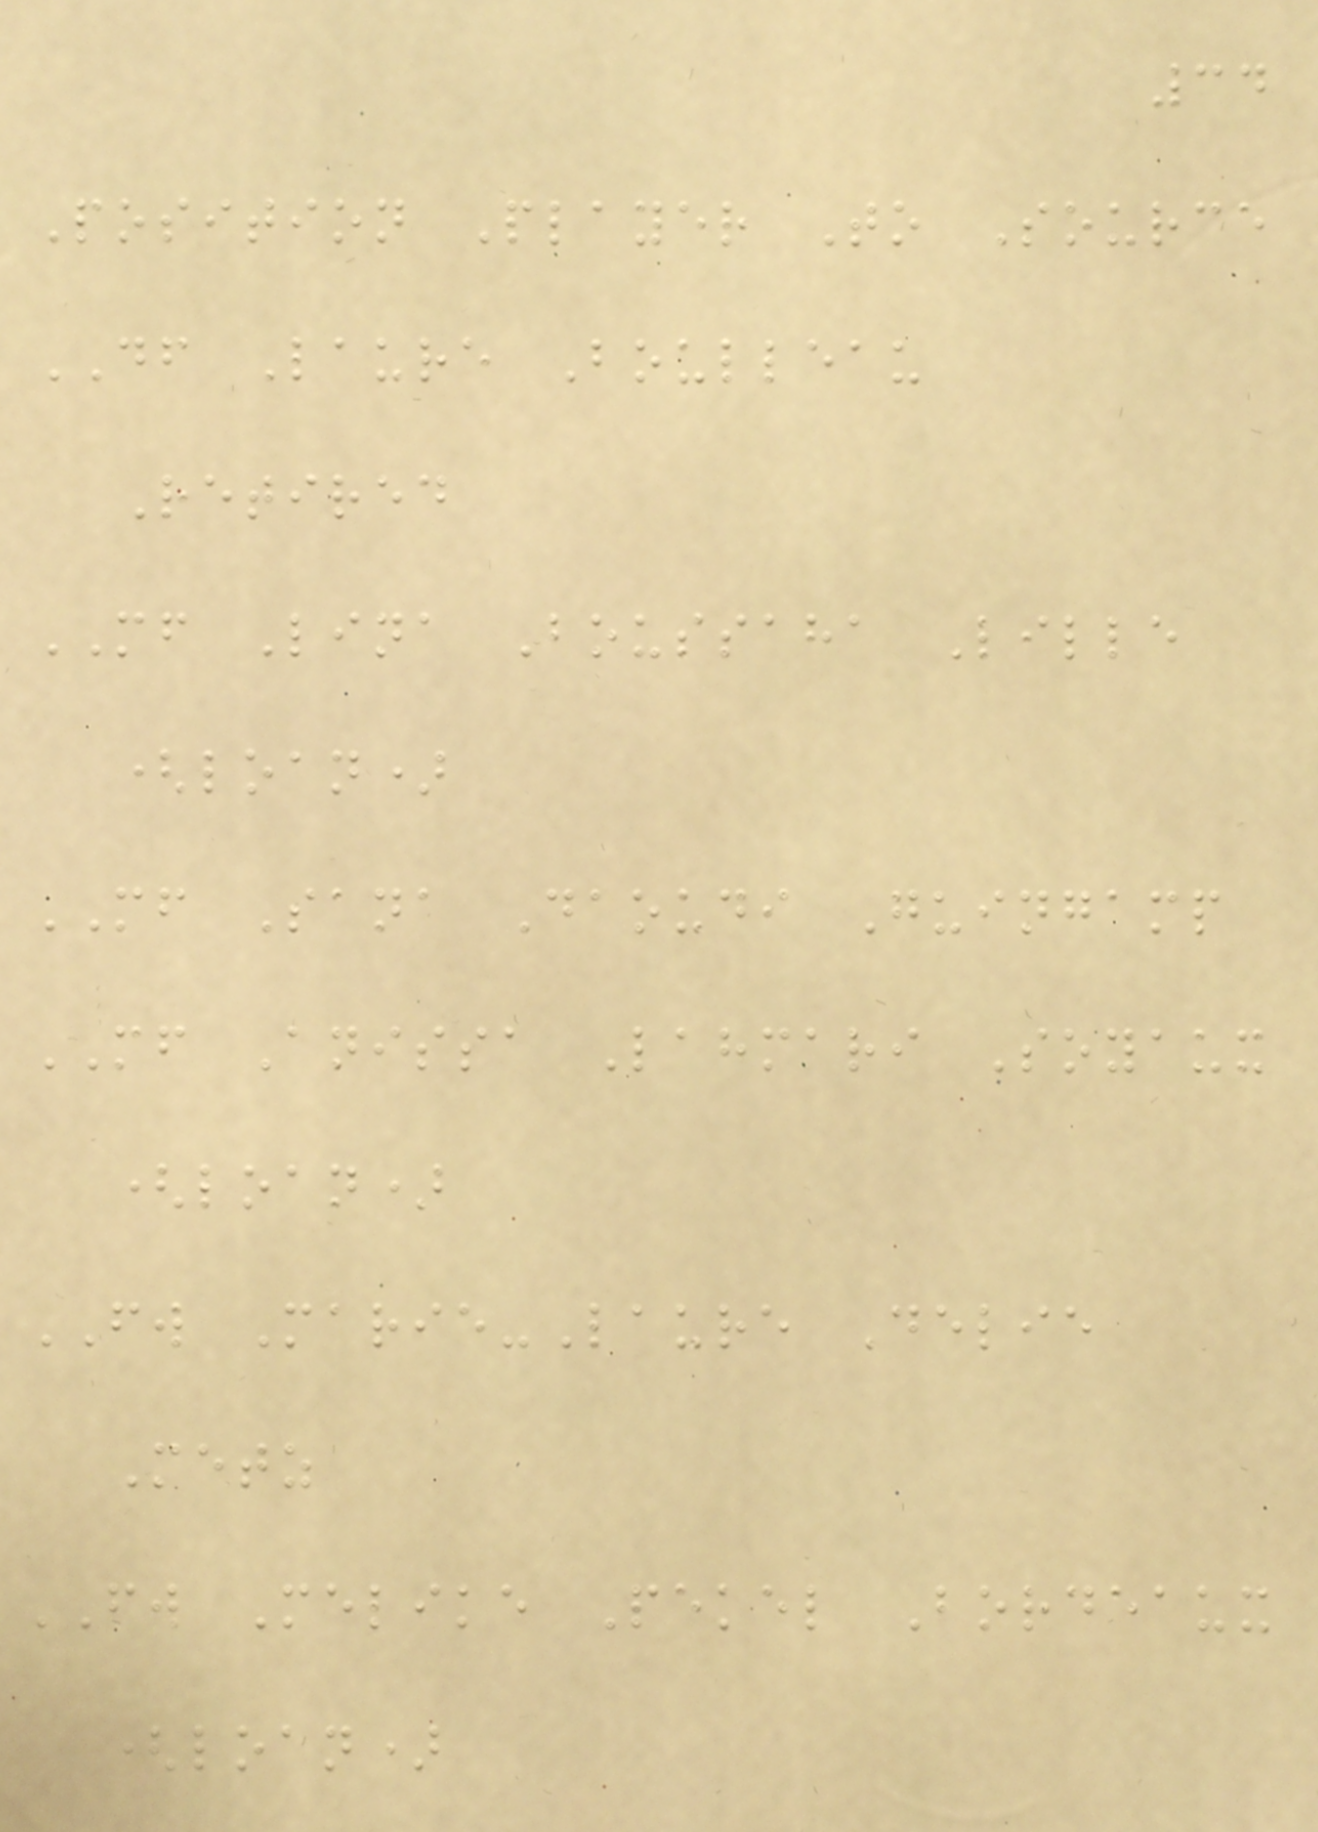34
Position Player To Source
DF Laure Boulleau
Retired
MF Lina Boussaha Lille
(loan)
MF Sana Daoudi Guingamp
MF Anissa Lahmari Soyaux
(loan)
FW Marie-Laure Delie
Metz
FW Melike Pekel Bordeaux
(loan)
